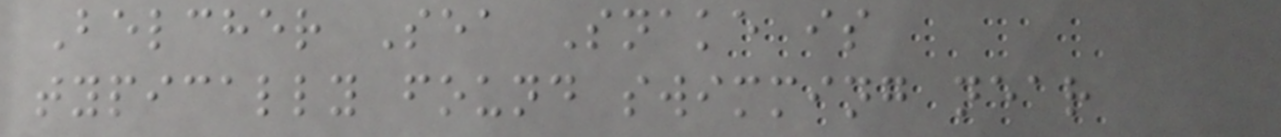Belcher Sea Snake is
typically found swimming near
